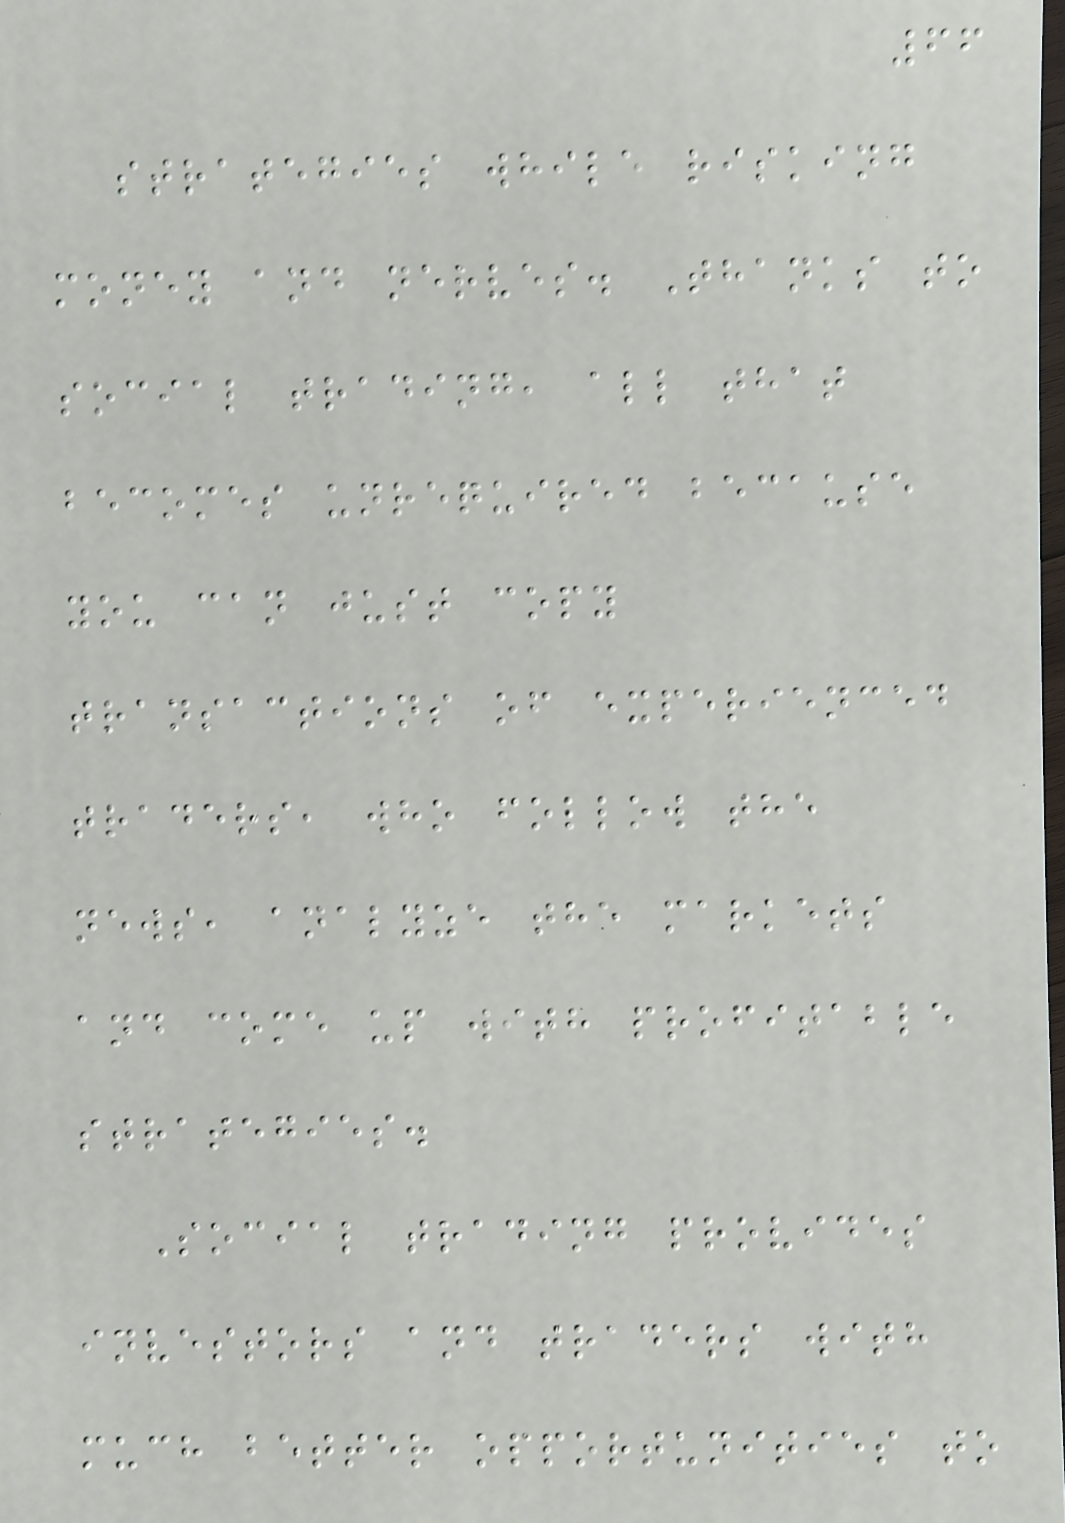66
strategies while risking
money and nerves. Thanks to
social trading, all that
becomes unrequired because
you can just copy
transactions of experienced
traders, who follow the
news, analyze the markets
and come up with profitable
strategies.
Social trading provides
investors and traders with
much better opportunities to
